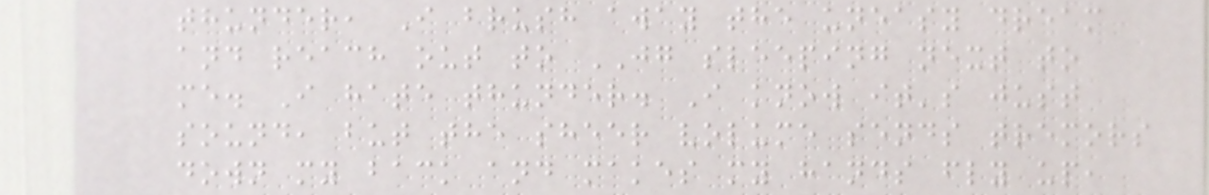thunder, I brush away the uneasy dream
and reach out to JG sleeping next to
me. I hate thunder. I know it's just
sound, but the sheer volume sends tremors
down my back and makes my hands fly up,
